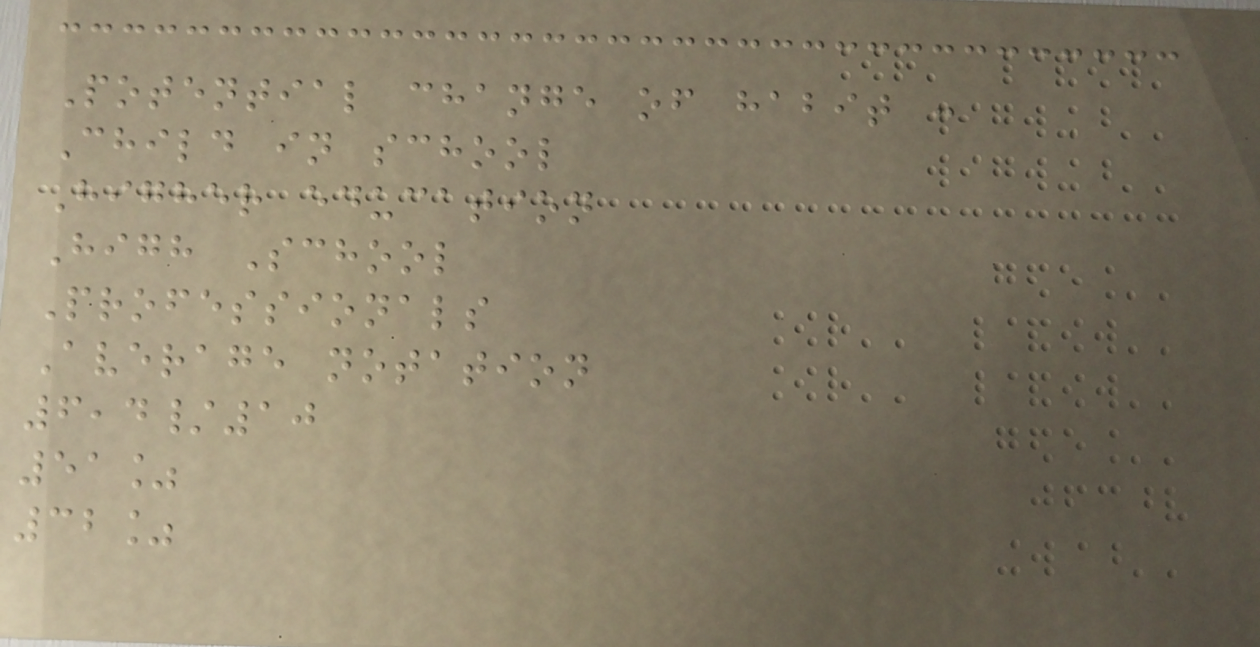Potential change of habit :
Child in school
Higher education
High School
Professionals
Average notation
6,4/10
51%
32%
